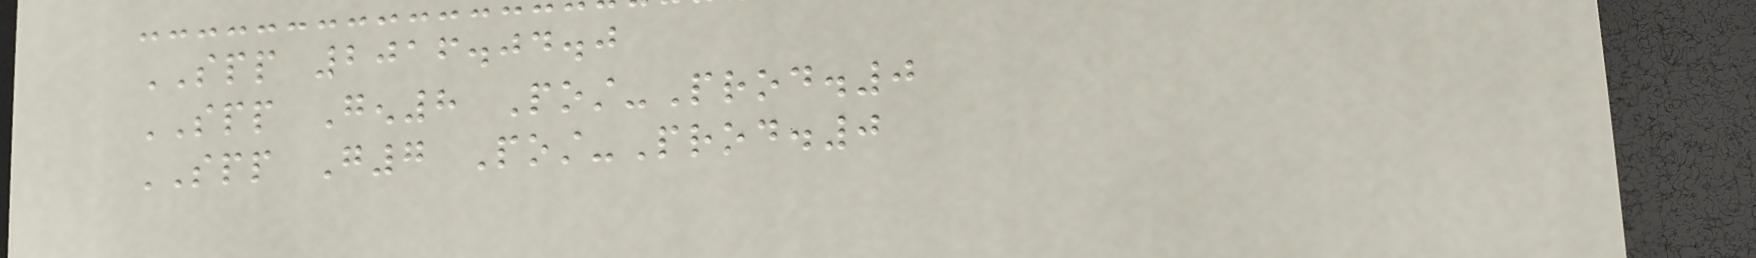SPP 2016.04.0
SPP Gen8 Post-Prod.0
SPP G7 Post-Prod.0
